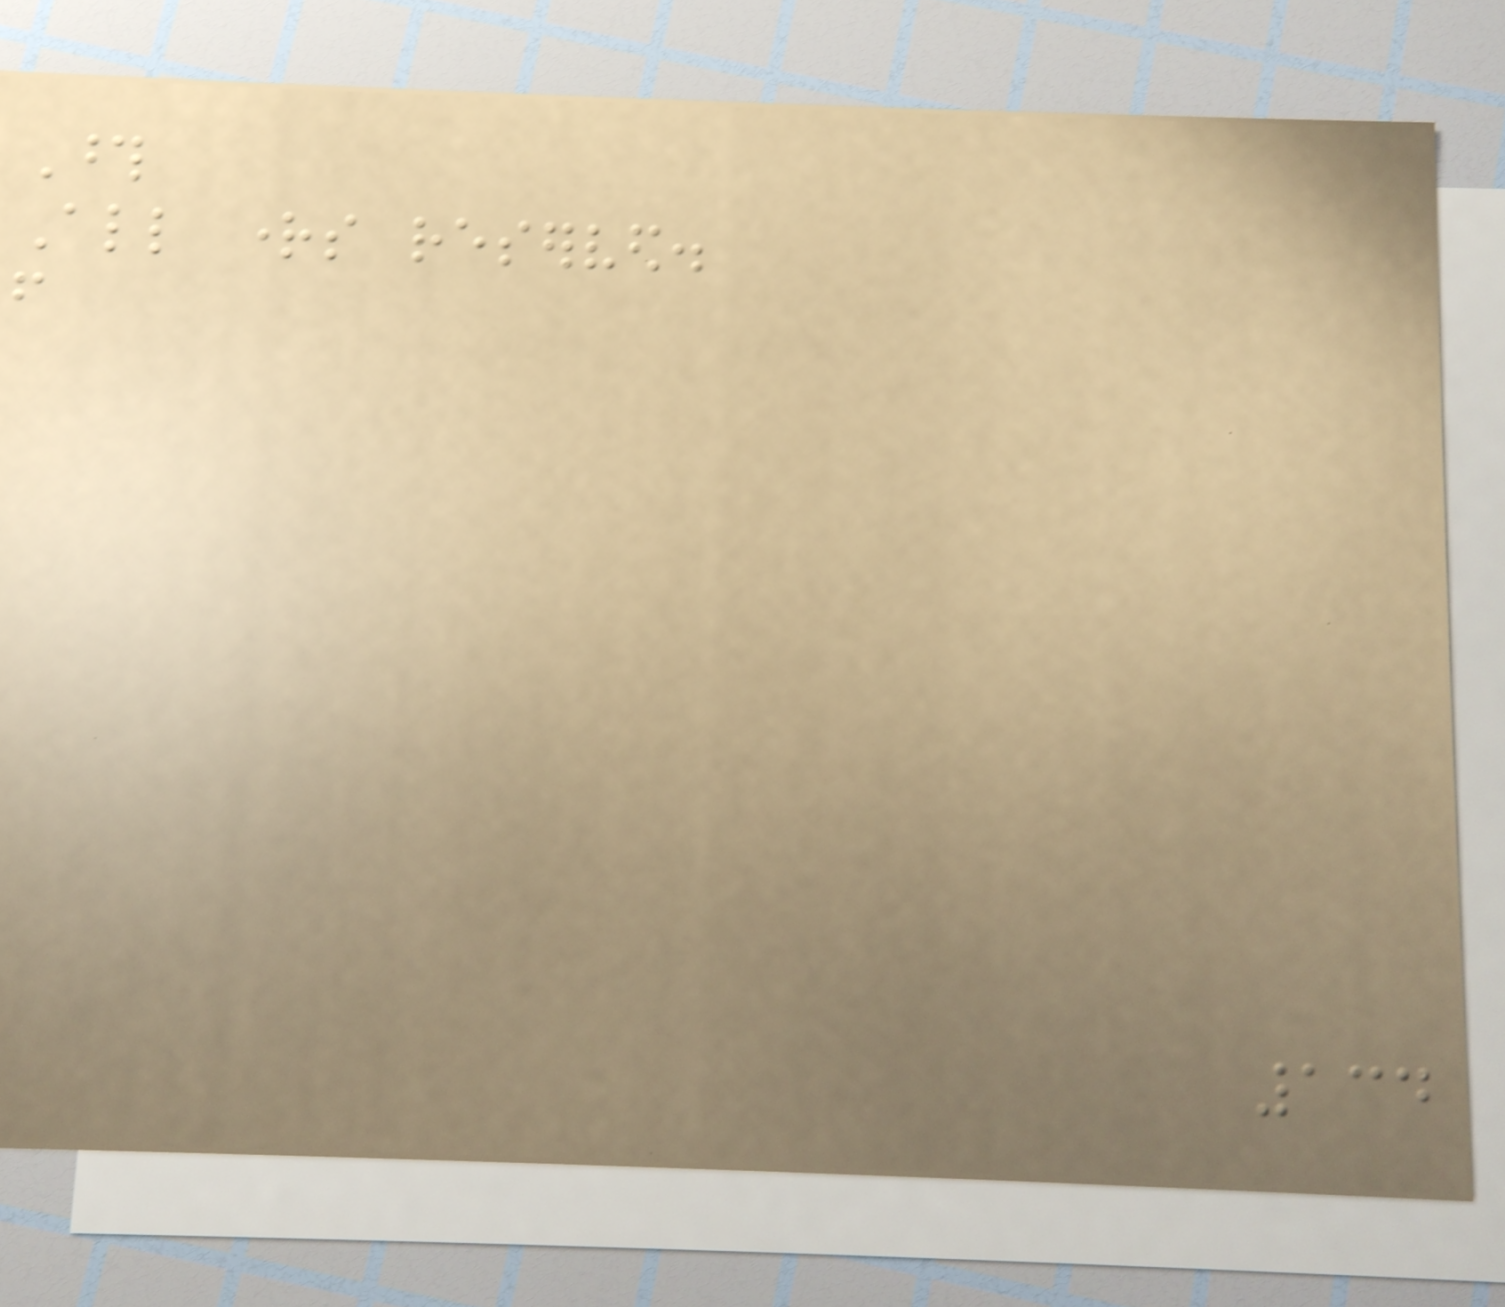Those
All rights reserved.
from
134
